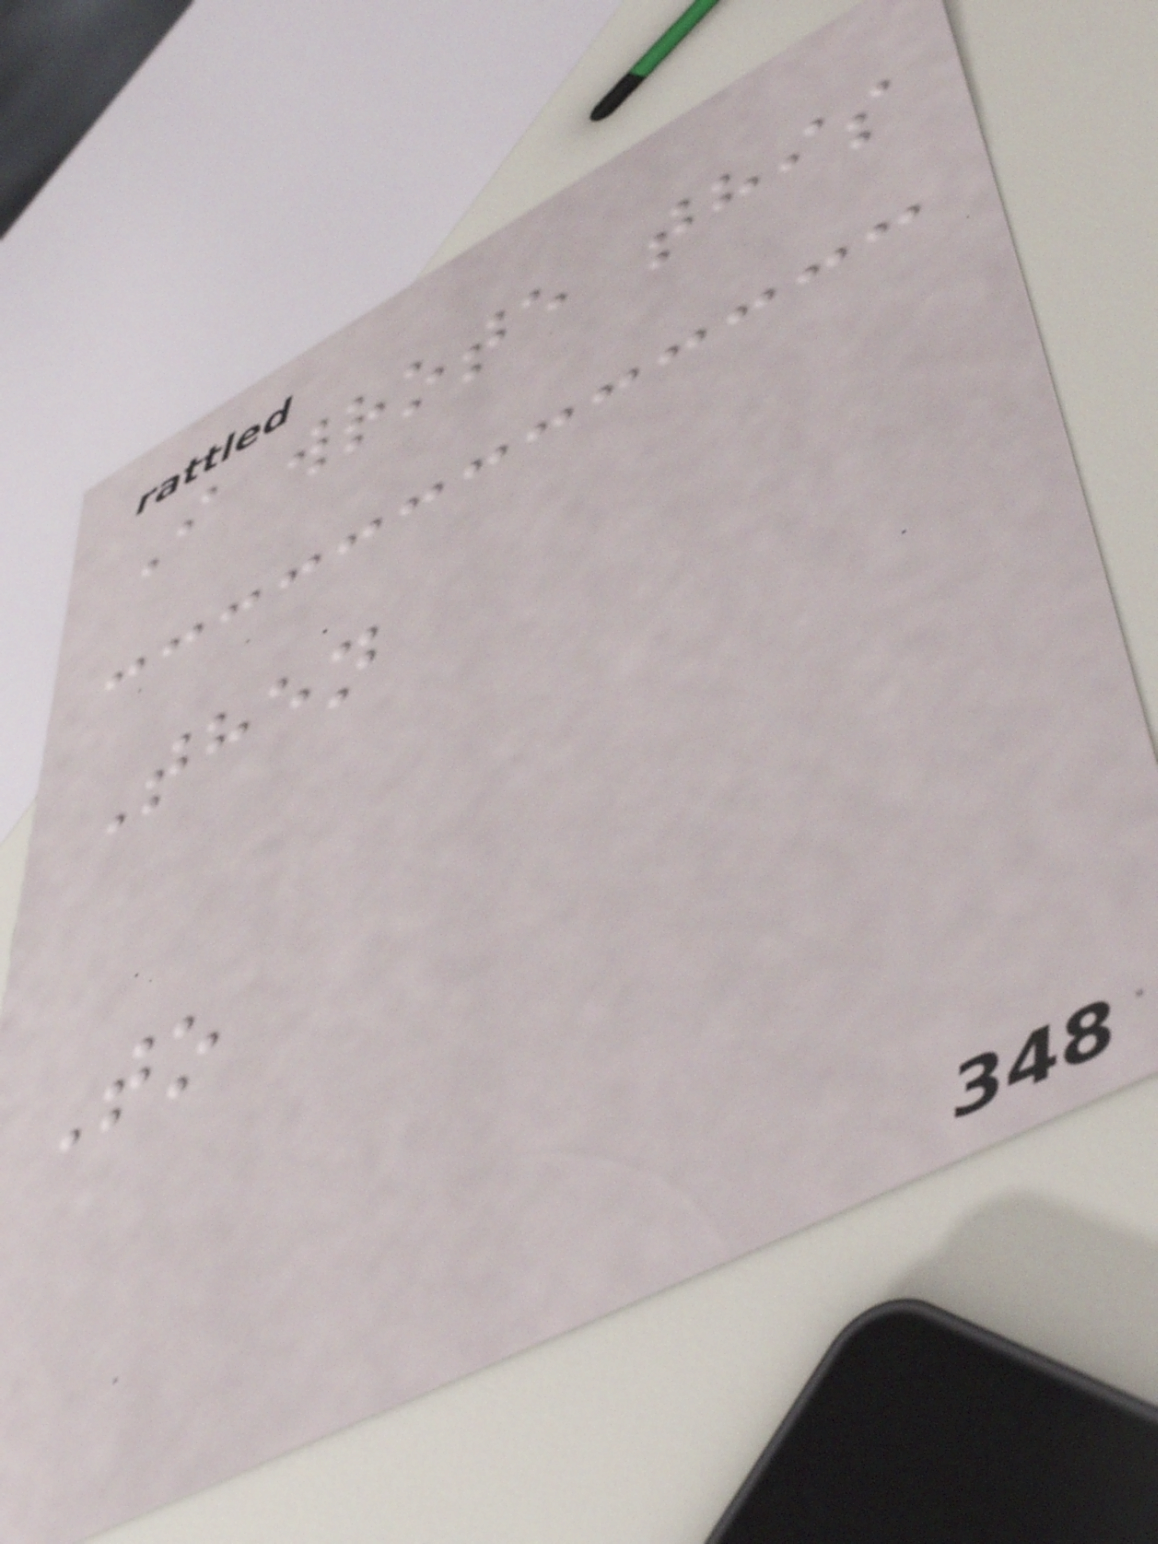I wrote this
Then
To
